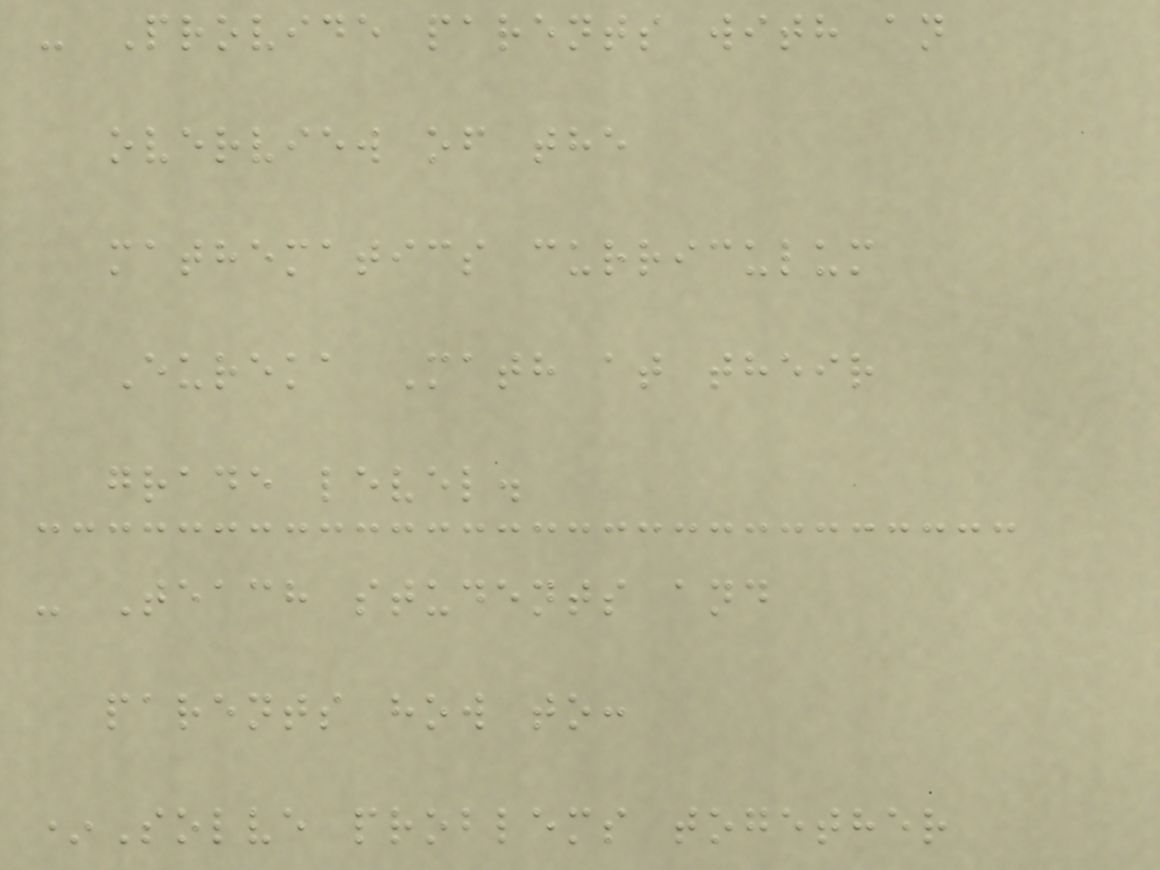- Provide parents with an
overview of the
mathematics curriculum
Eureka Math at their
grade level.
- Teach students and
parents how to:
*Solve problems together
